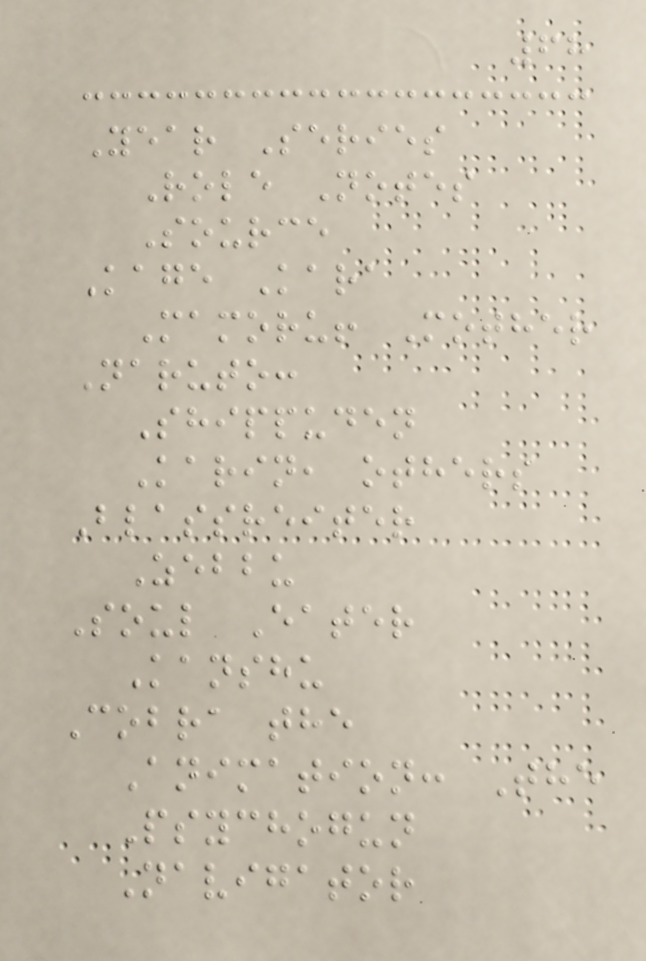68
Year Series
Role Notes
Source
Kage Kara
Mamoru! Mother
Naruto:
Shippuden
Karin, others
Blassreiter
Zebbu
Soul Eater
Kanshu
Cobra the
Animation: The
Psychogun
Navigator
